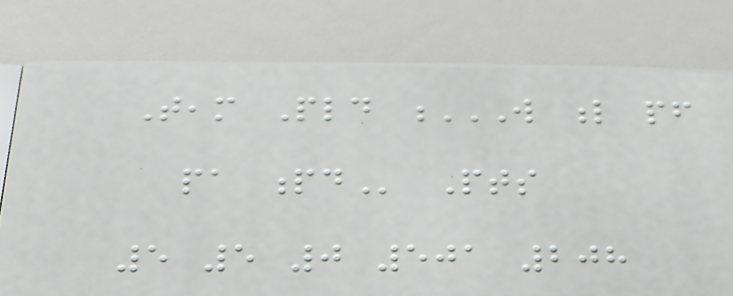Team Pld W L PF
PA PD Pts
5 5 0 501 208
